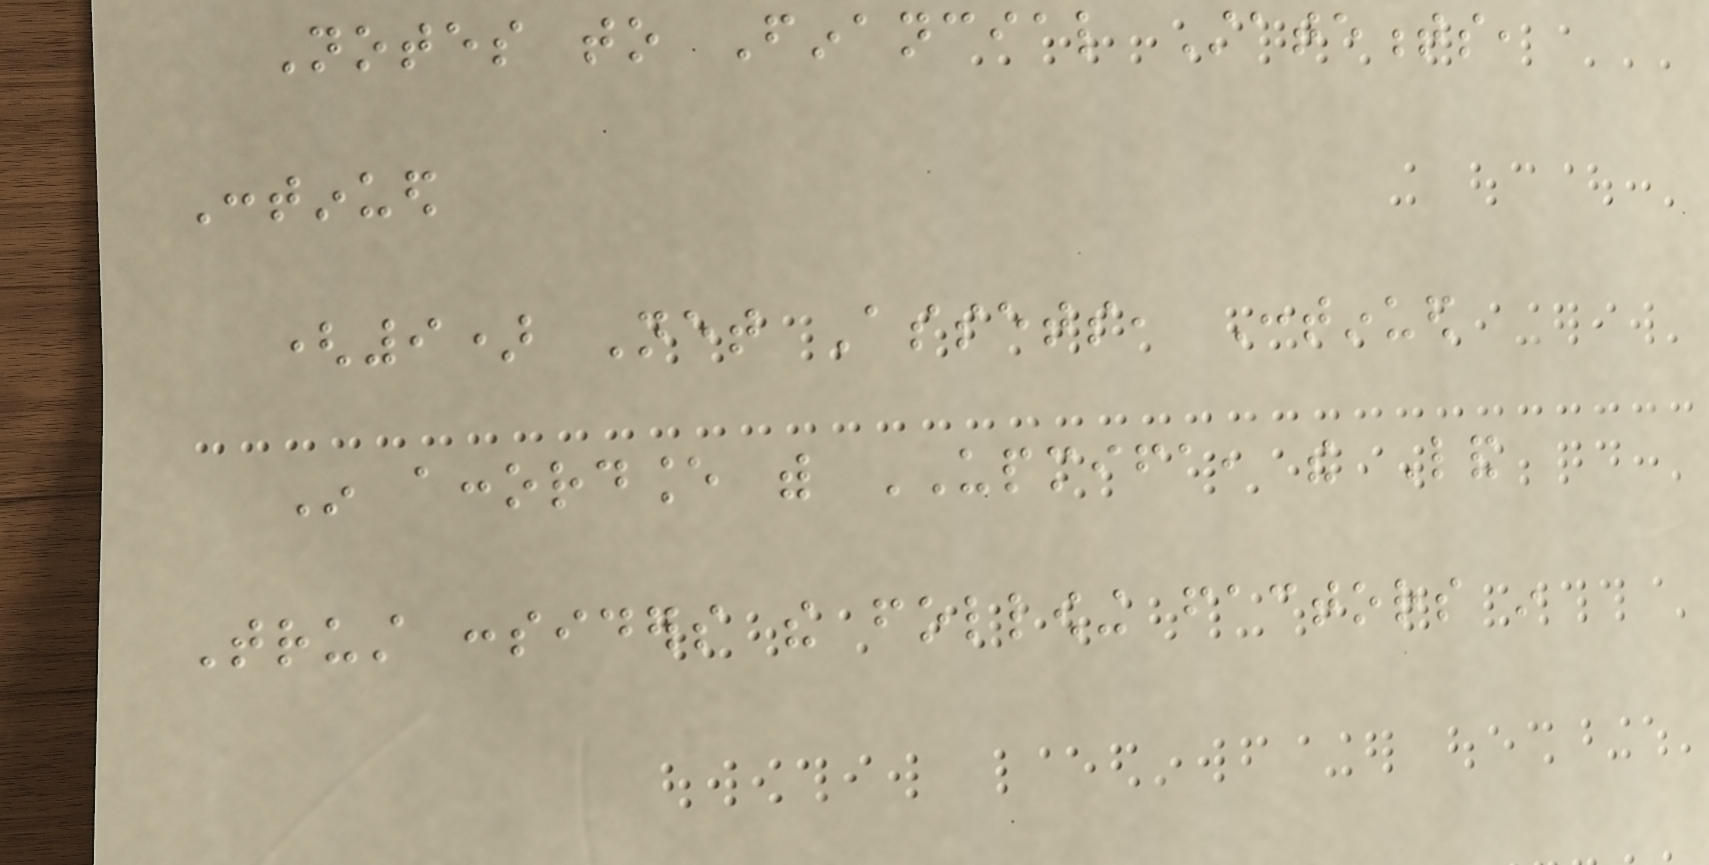Notes to Financial Statements,
Continued
(9) Net Assets, Continued
In accordance with UPMIFA, the Land
Trust considers the following factors in
